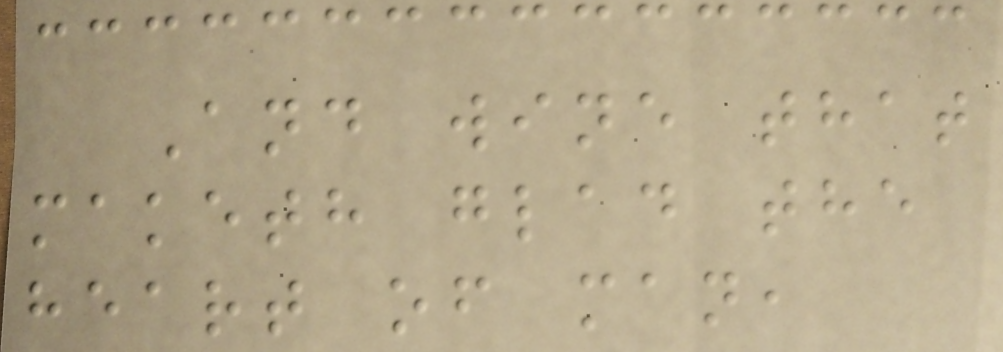And wine that
maketh glad the
heart of man,
